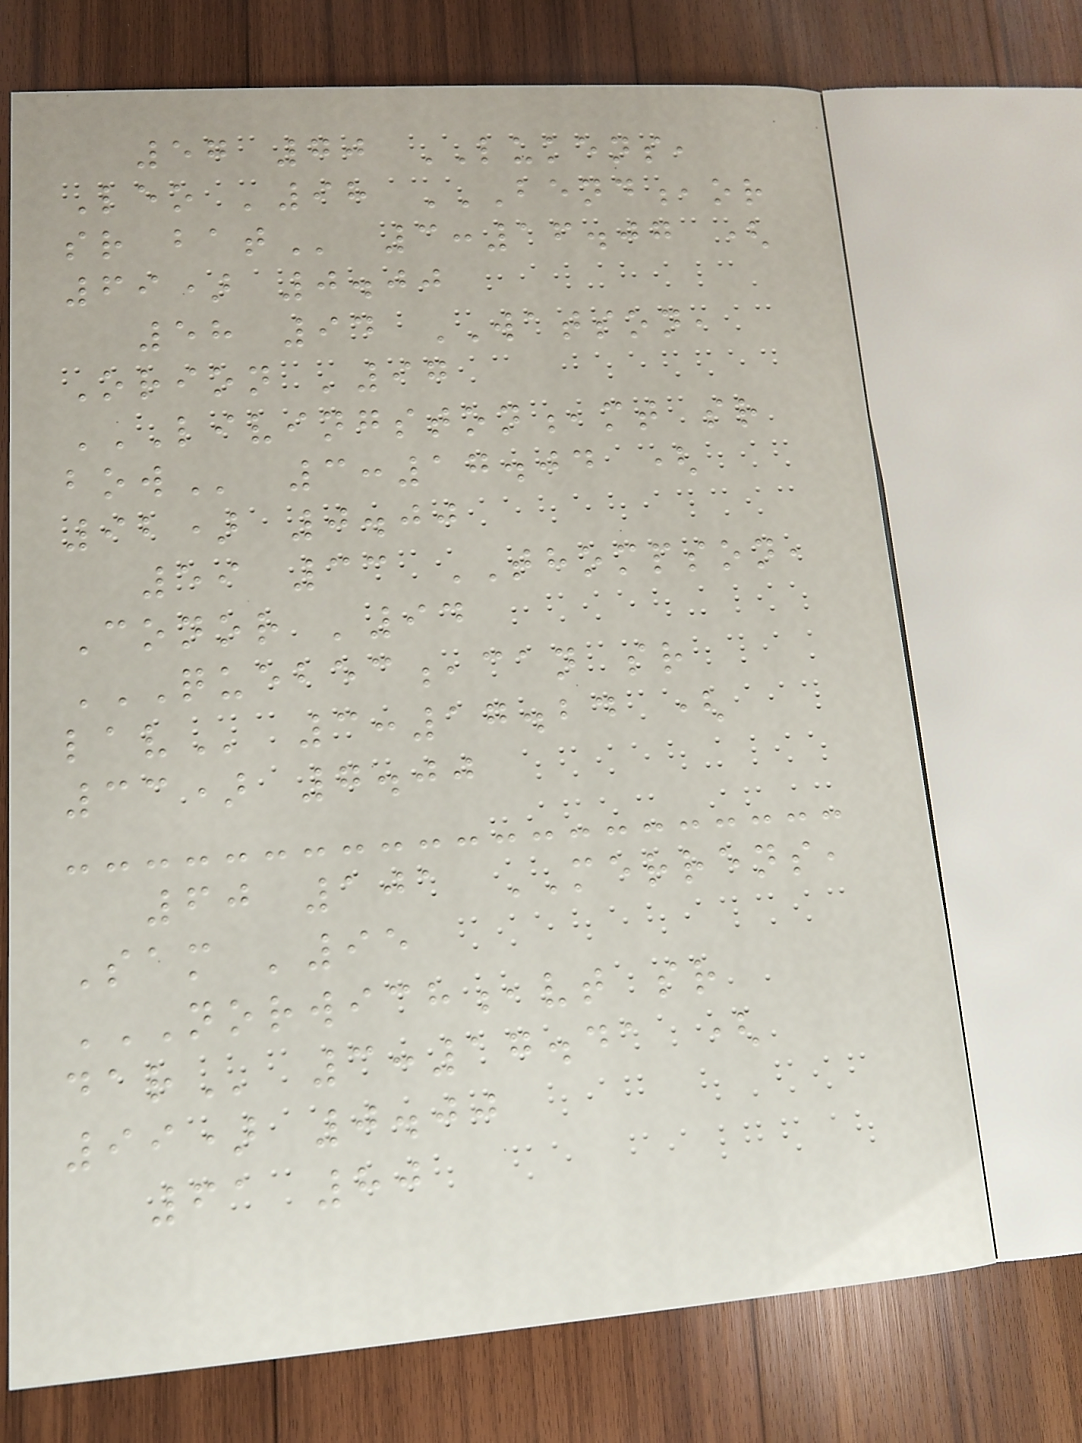57 70 LUKENS,
Leo '98 BEND,OR
SR BAT 3:16.07 (
69) 0.00
58 94 WATSON,
Orion '97
LIVINGSTON,MT SR
BOW 3:17.04 (
92) 0.00
59 33 THOMPSON,
Conor '94
QUEBEC,CAN SR
LAV 3:17.24 (
33) 7.00
60 101 MERRENS,
Sam '95
NORWICH,VT SR
DAR 3:17.41 (
99) 0.00
61 80
